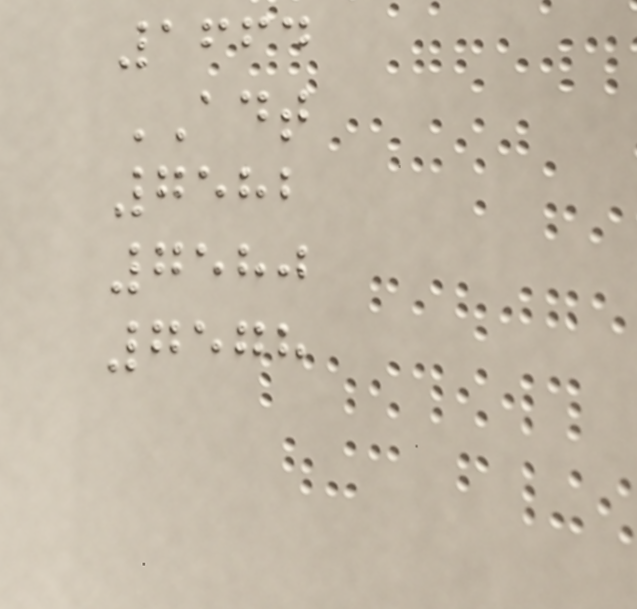1664
ADT
7582
7580
7578
